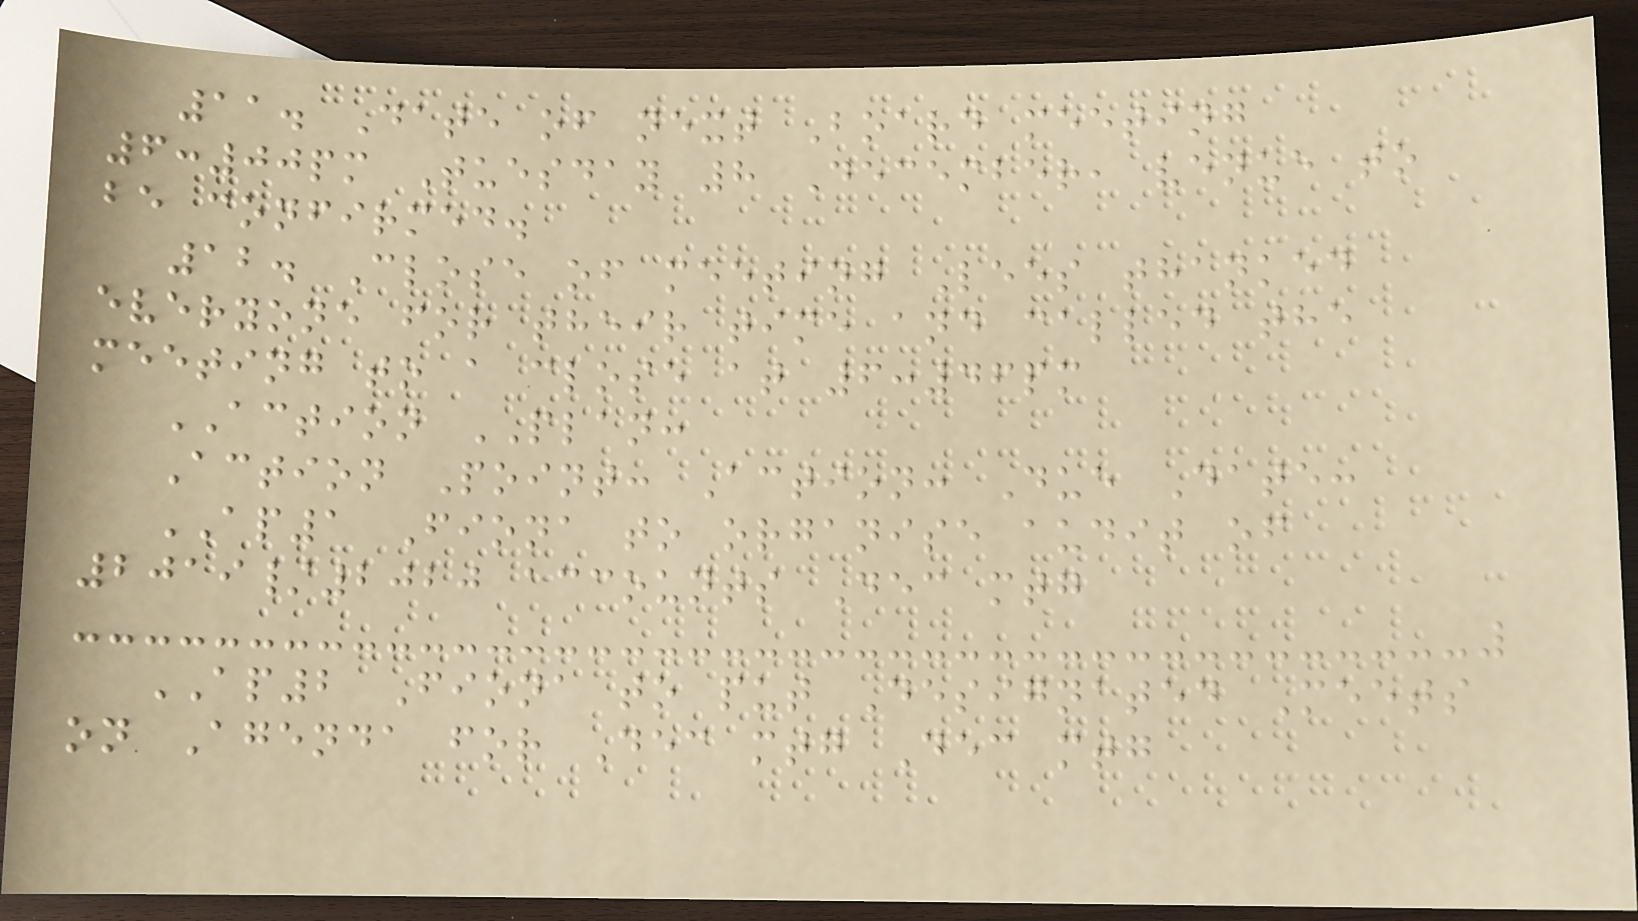11. Date of next Board meeting
6:00pm Tuesday 8 December, venue to
be confirmed.
12. Close of meeting Lees thanked
everyone for their time and called the
meeting to a close at 6:46pm
ACTION PLAN:
Action Point: Action: Due Date:
AP1 Fiona to organise audit of
2019/2020 accounts Dec mtg
AP2 Fiona to put Designated Meets
on Agenda for Dec mtg Dec mtg
